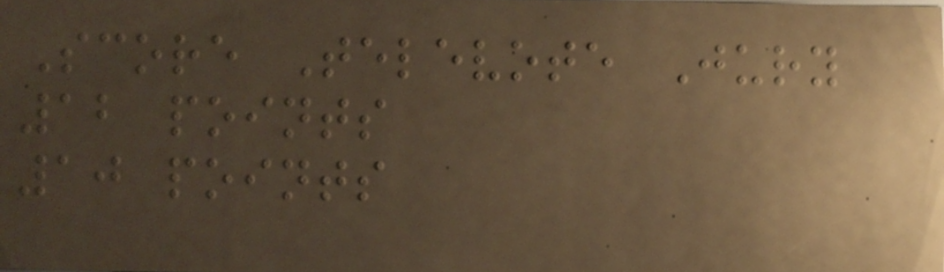Score Televote Jury
12 points
10 points
